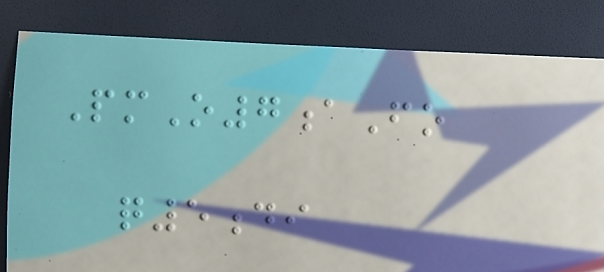PmO7aFo
q5di
